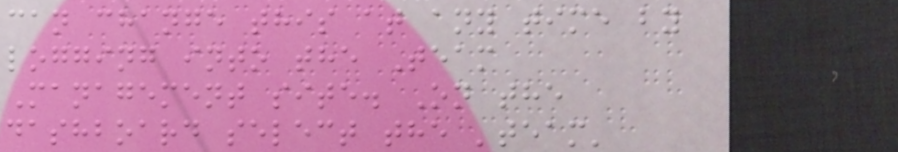can change this at any time by
logging into the Team
Management site. On the
dashboard select the 'team'
